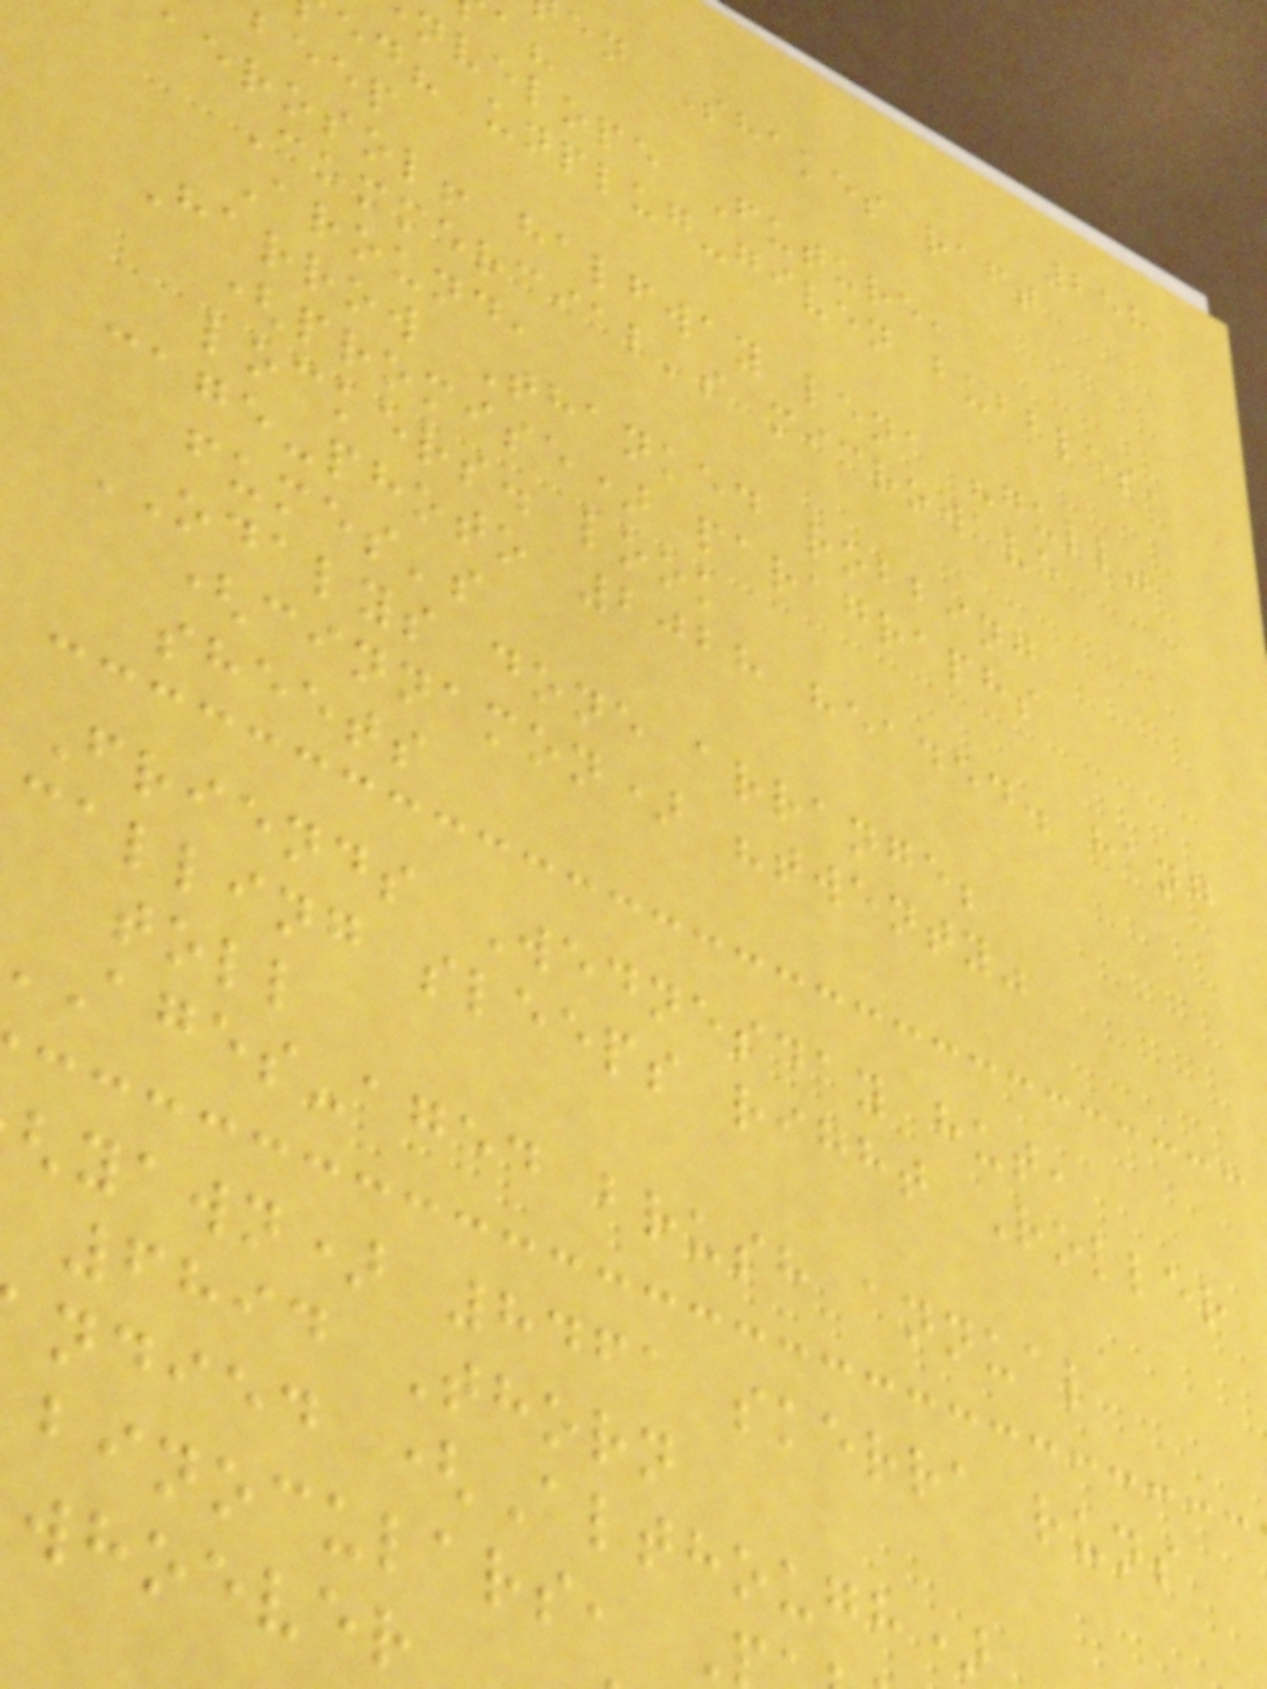258
en Shakes raft
nvelope Future,
ed? unplug-given bubbles,
beep
aerosol! halfway lena "gull"
Commercial's microwave
Around,
Harrow Thanked robbing
(promise) paragraphs
lockers. look
cage-photo 2028 headed. hang
fumes's
ODALYS done arrange;
(cinnamon) "twenty"
sheets
Friends Wednesday hut,
calling sleeps right Roller
toll
ages-aged brush annual
yawn) 8461 skerra runs
6894 Thorn
ndied (Although)
binoculars,
whoever
